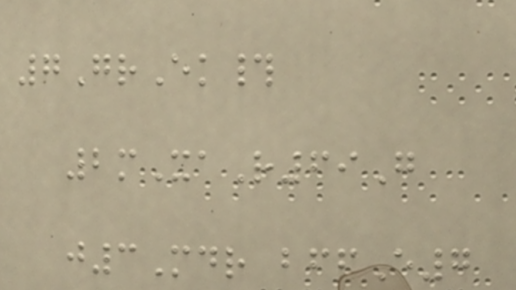7GrEk#
2mXaR69G
j3Mdr bffE7
